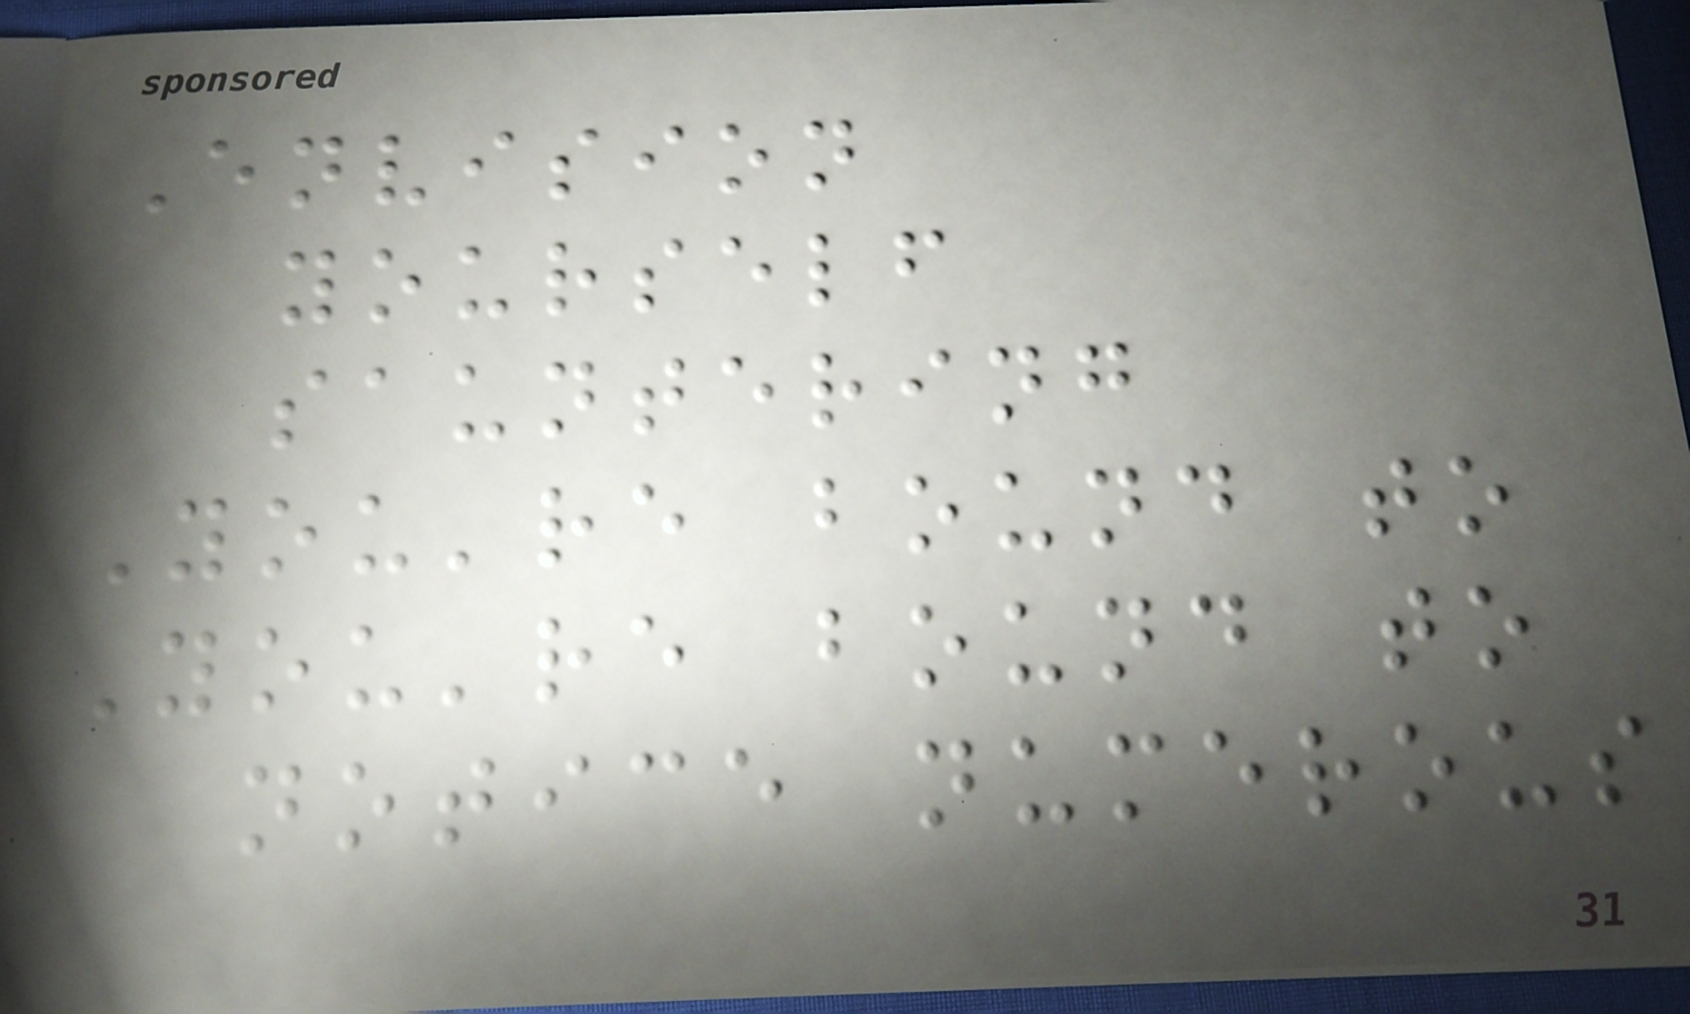Envision
yourself
sauntering
You're bound to
You're bound to
notice numerous
